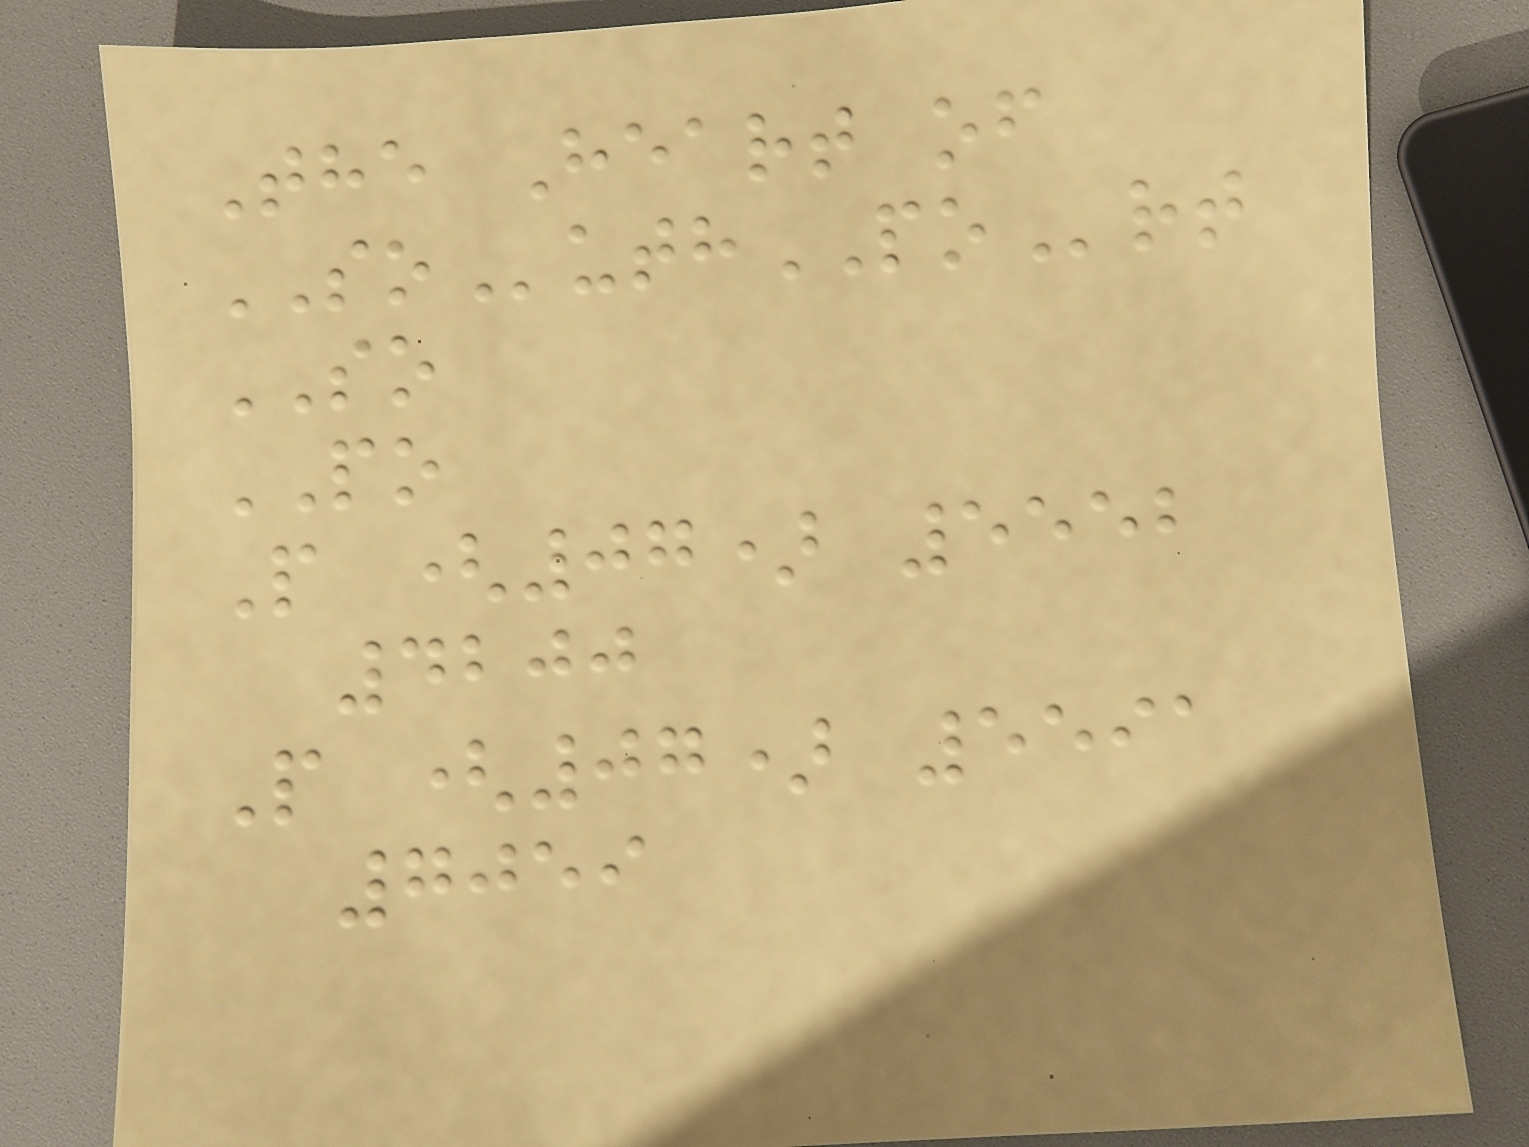The Heart of
SOuthPOrt
SO
PO
P (07) 5552
4200
P (07) 5591
7059
